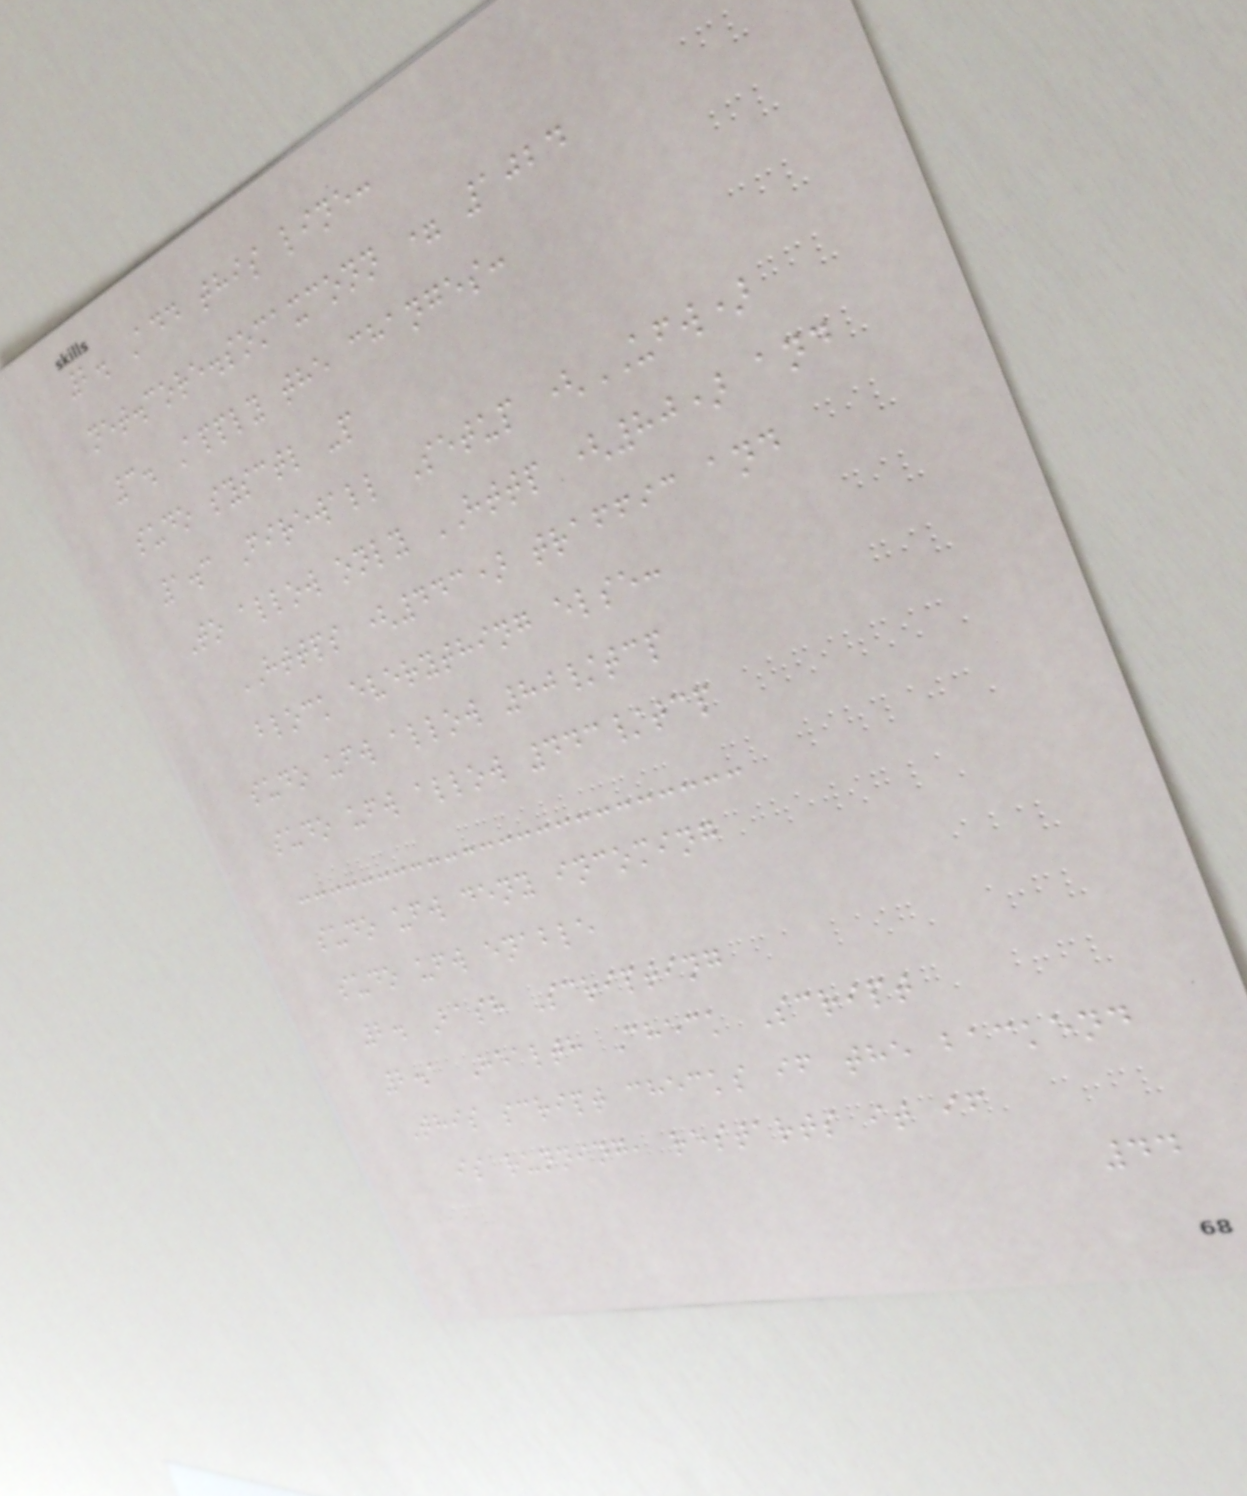2. Add this line:
net.core.somaxconn = 1024
3. Apply the changes:
sudo sysctl -p
1.3 Firewall Setup (UFW)
To allow only HTTP (80) and
HTTPS (443) traffic and
block everything else:
sudo ufw allow 80/tcp
sudo ufw allow 443/tcp
sudo ufw deny incoming
sudo ufw enable
2. Bash Scripting
2.1 Health Check Script
This script checks if the backend
is running, restarts it if
44
